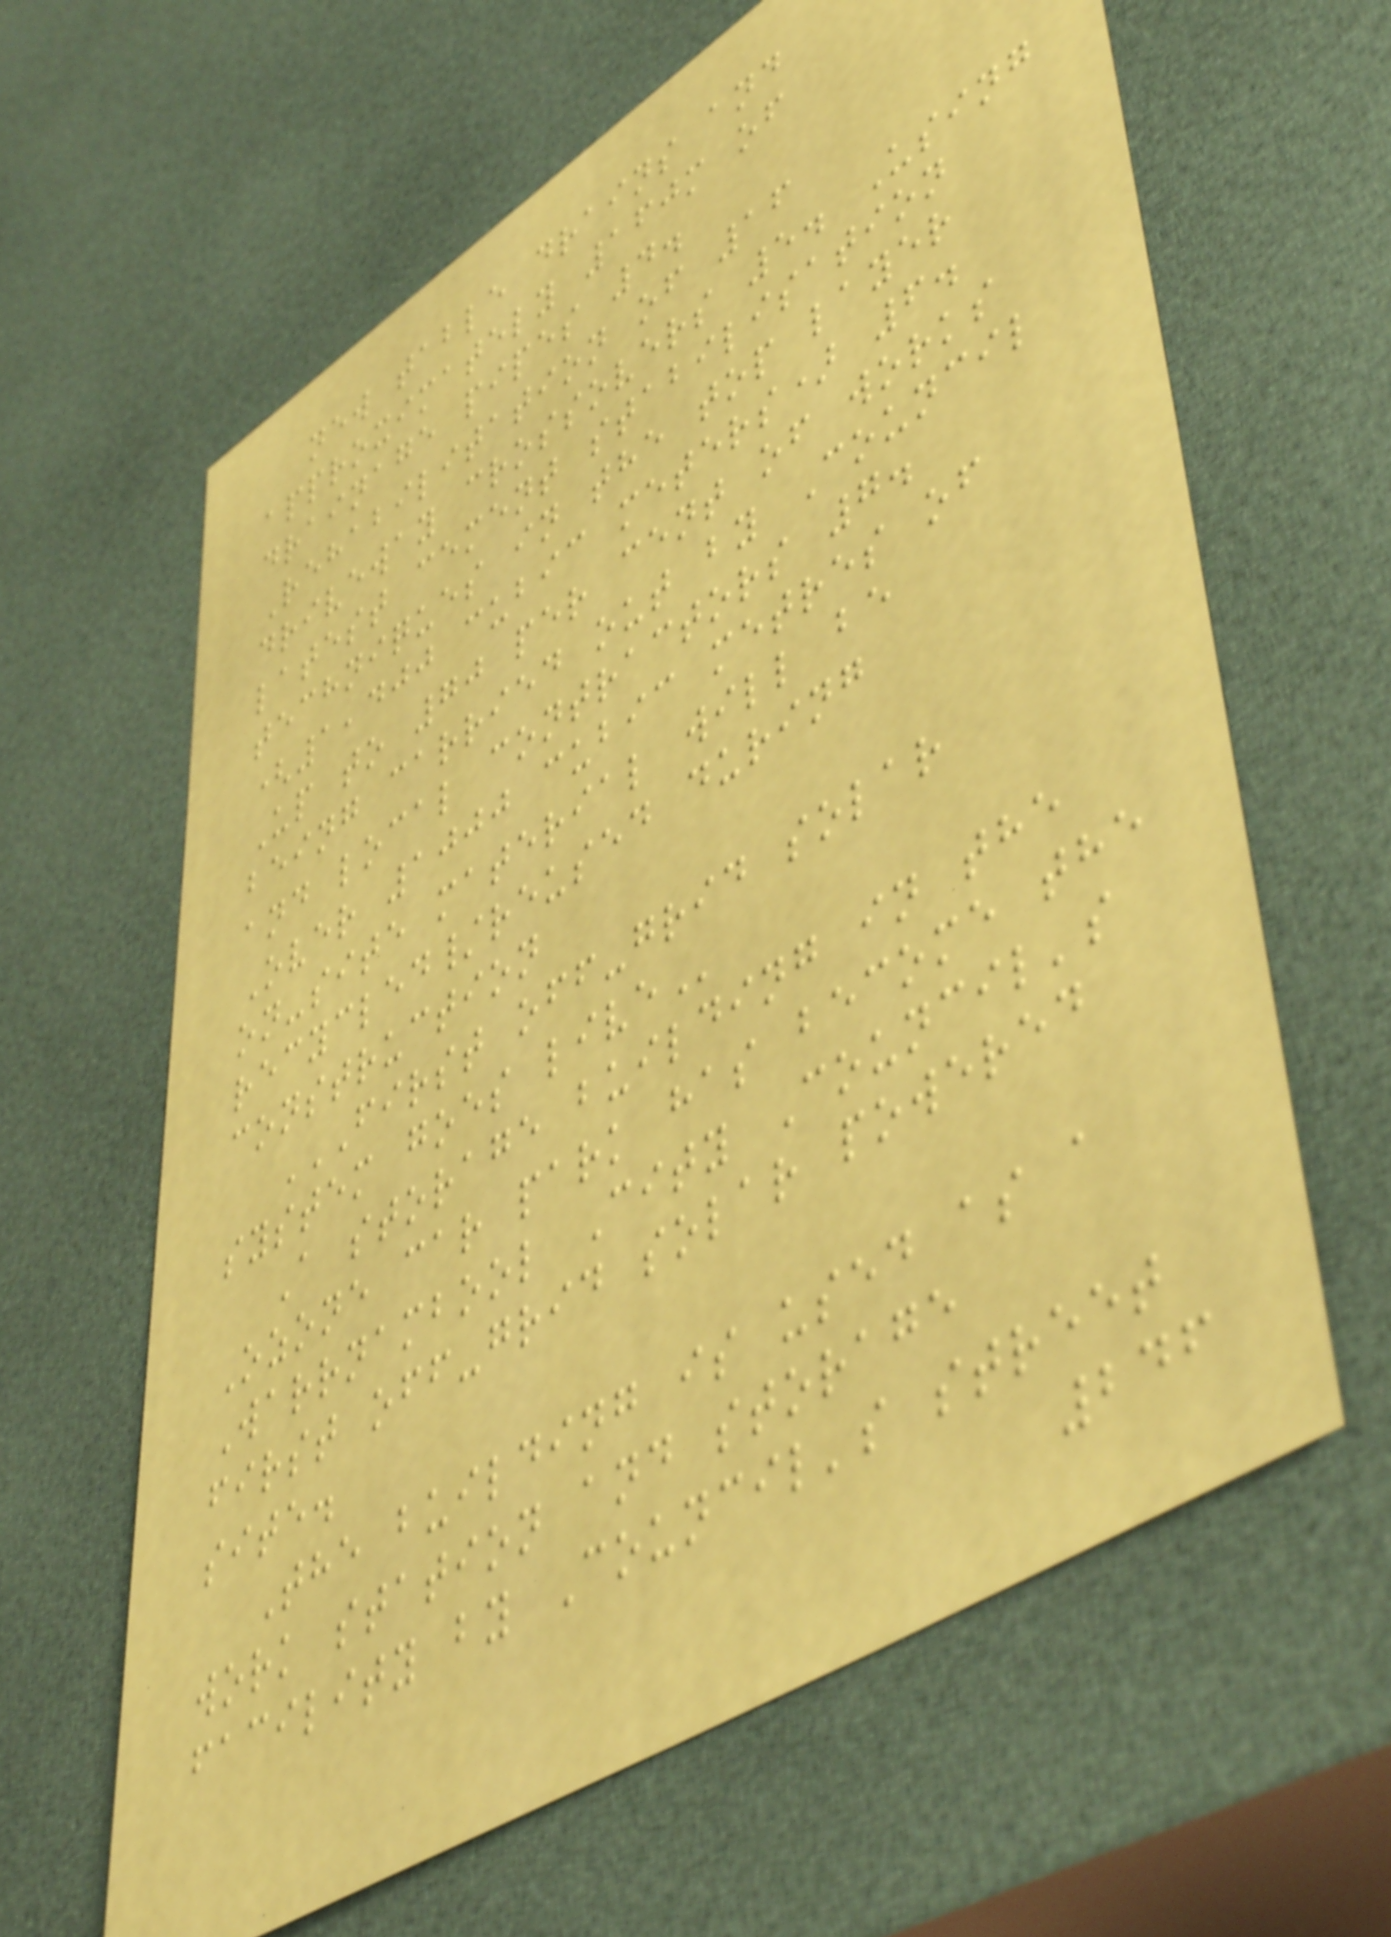new table drains and
approximately 160m of
drainage pipes 4.
Rehabilitation of 16
driveway crossovers 5. Using
latest cement stabilisation
techniques in the top layer
(1,400 cubic meters) 6.
Up to 70 per cent of works
being carried out by Council
and local contractors 7.
Over 1000 cubic metres of
on-site material will be
recycled/reused during
construction
FIRST OFF-GRID SOLAR
SYSTEM GOES LIVE
A storage building in the
Ozone car park has become the
Warrnambool City Council's
first off-grid solar powered
site.
The building is used as a
work station and storage
facility by Council's street
246
